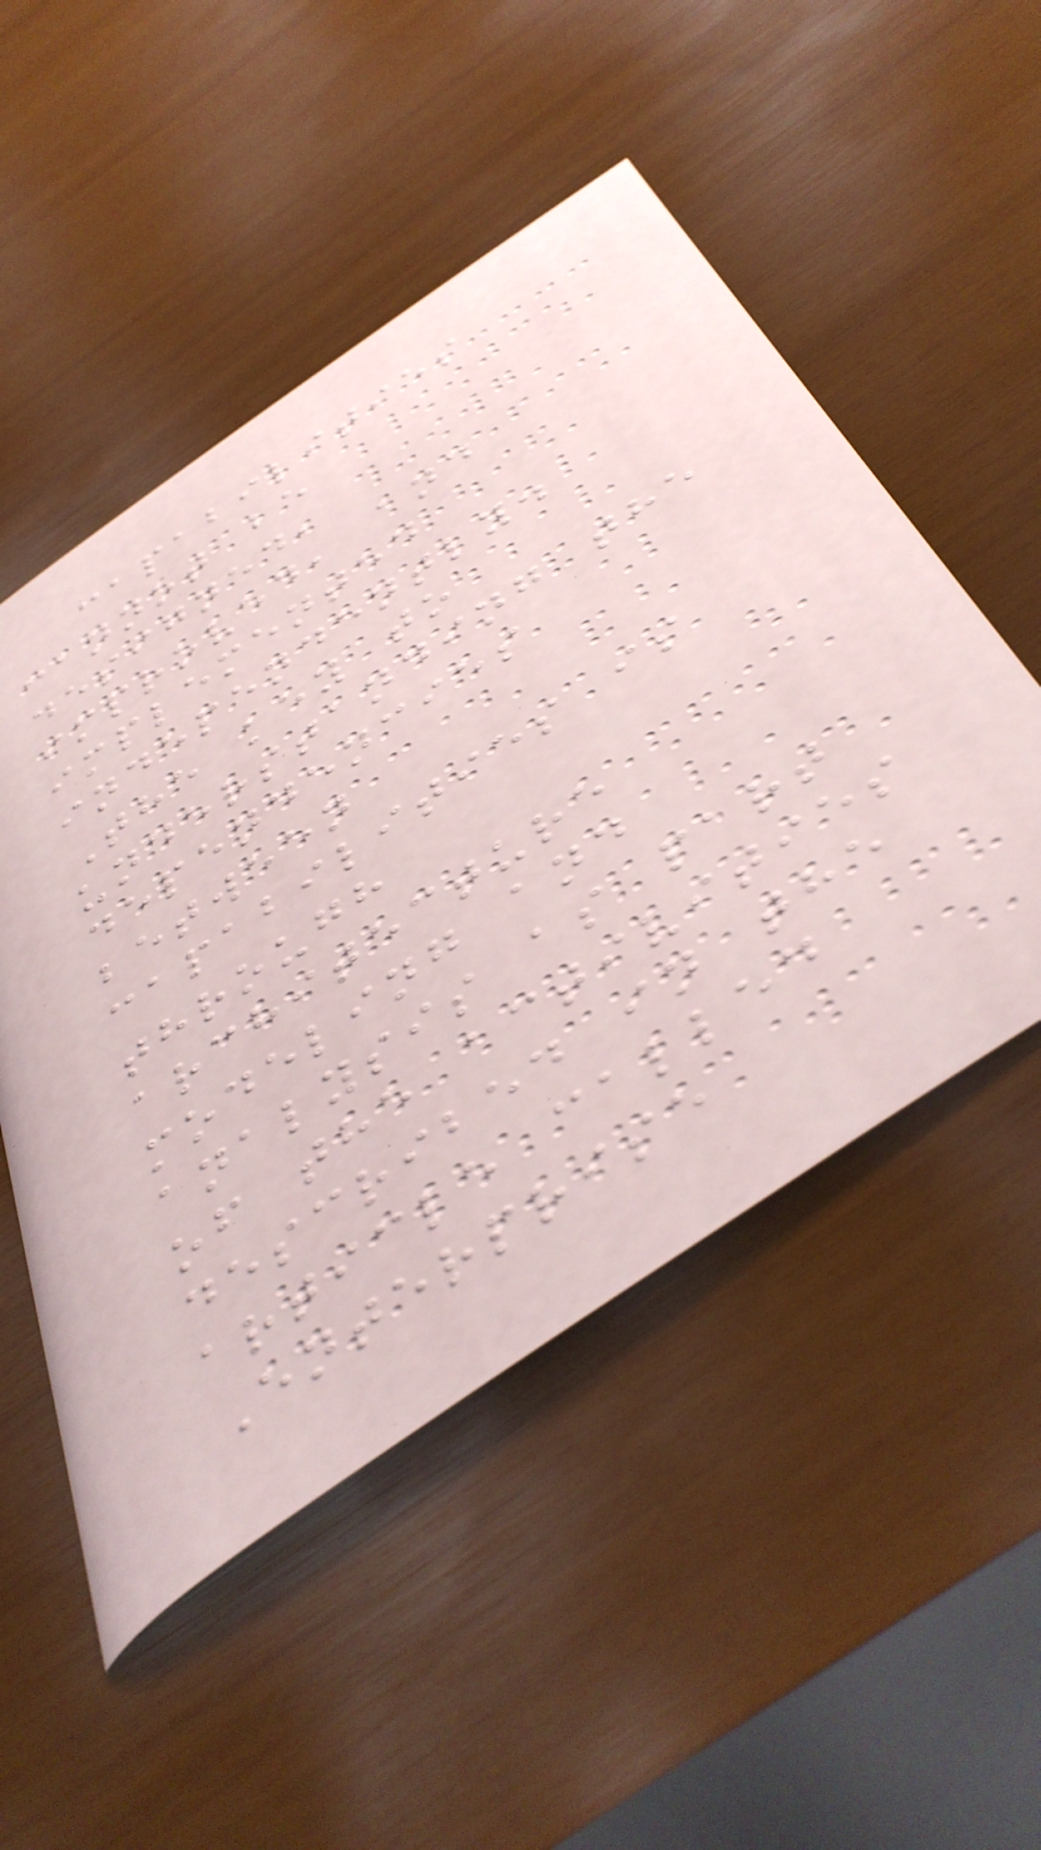capabilities
cannot be
designed,
improved, and
implemented
independently.
The key to
understanding the
dependencies
between
capabilities is
through
architecture
modeling and
analysis as part
of the activities
described in the
article called
Enterprise
